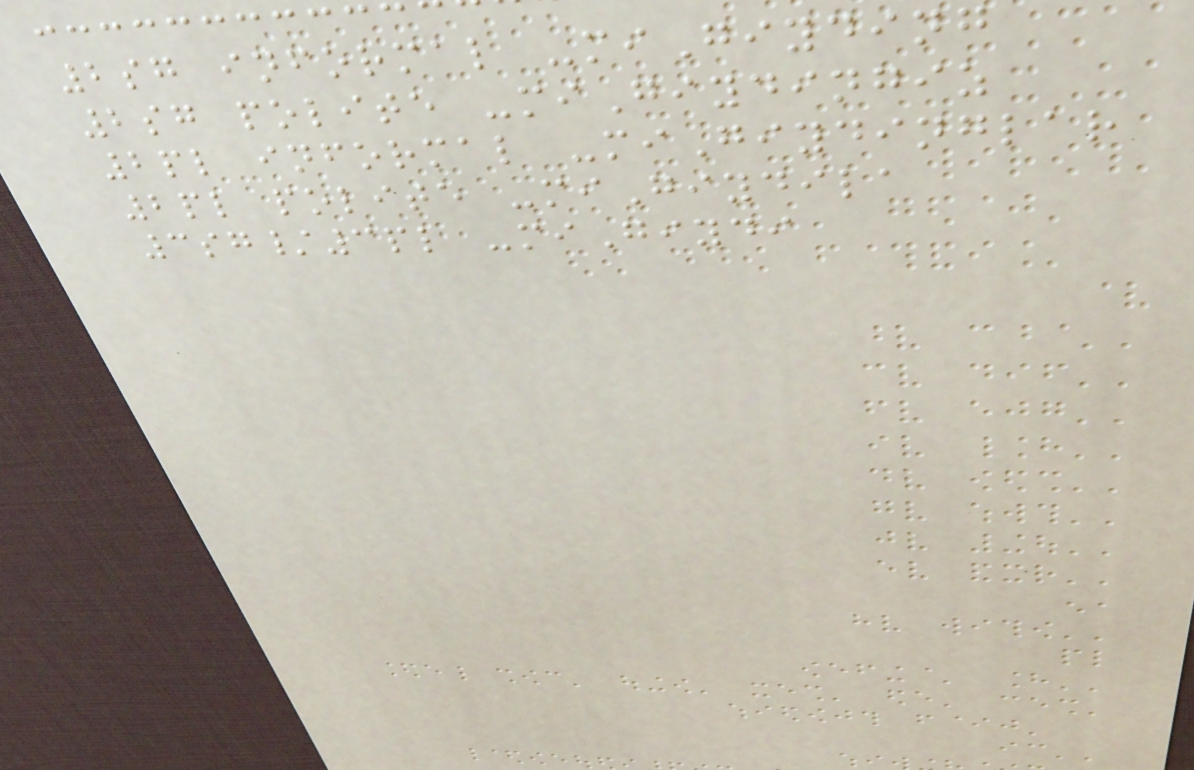2sg informal -miGiyding
2sg polite -miGiydingiz
2pl informal -miGiydinglar
2pl polite -miGiydila
3sg/3pl -miGiydi
